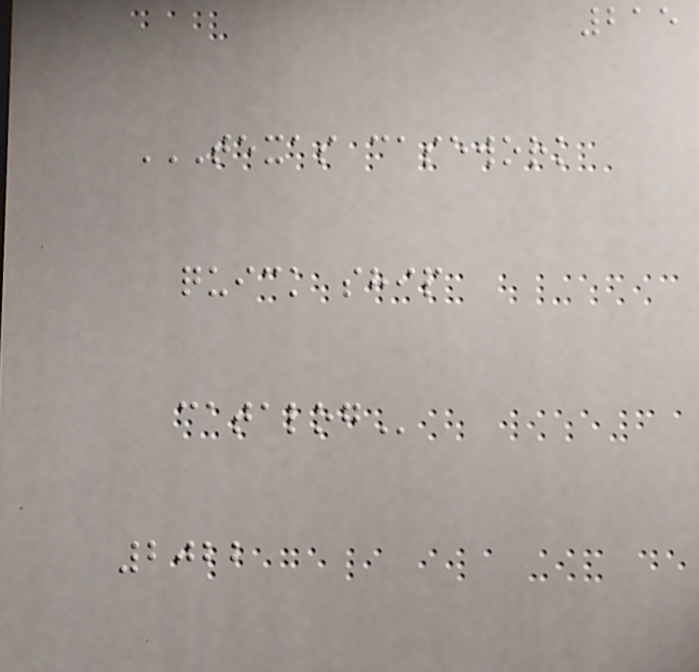215
TEXAS CASEWORK
QUICK SHIP
CATALOG
2022
